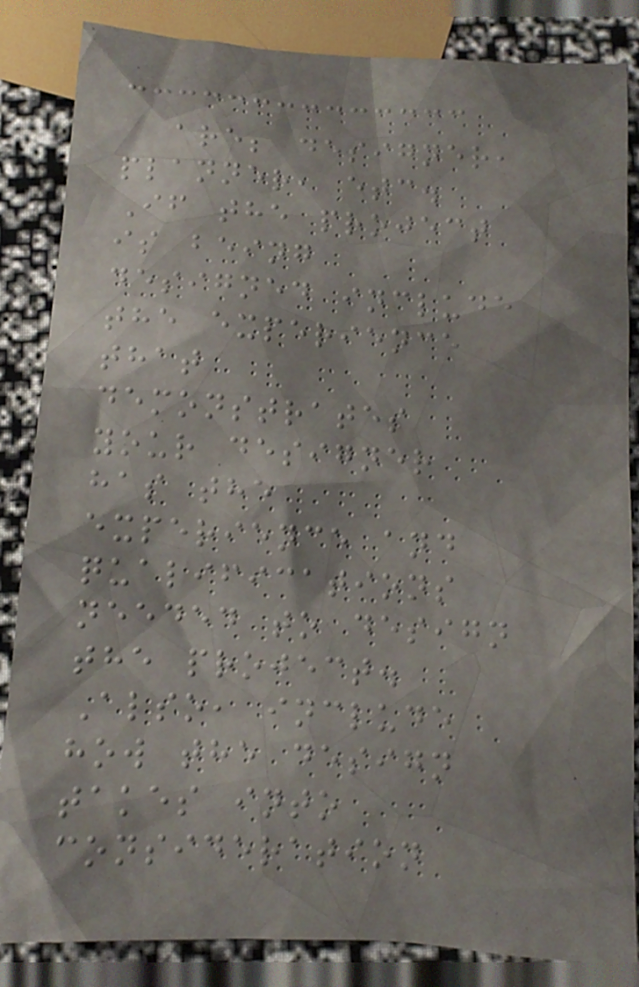are; designer,
planner, etc.
If the project
is being
designed include
the experience
that
demonstrates
your designer
has the
experience and
qualifications
needed to design
the project.
Also, include
how the design
takes into
consideration
